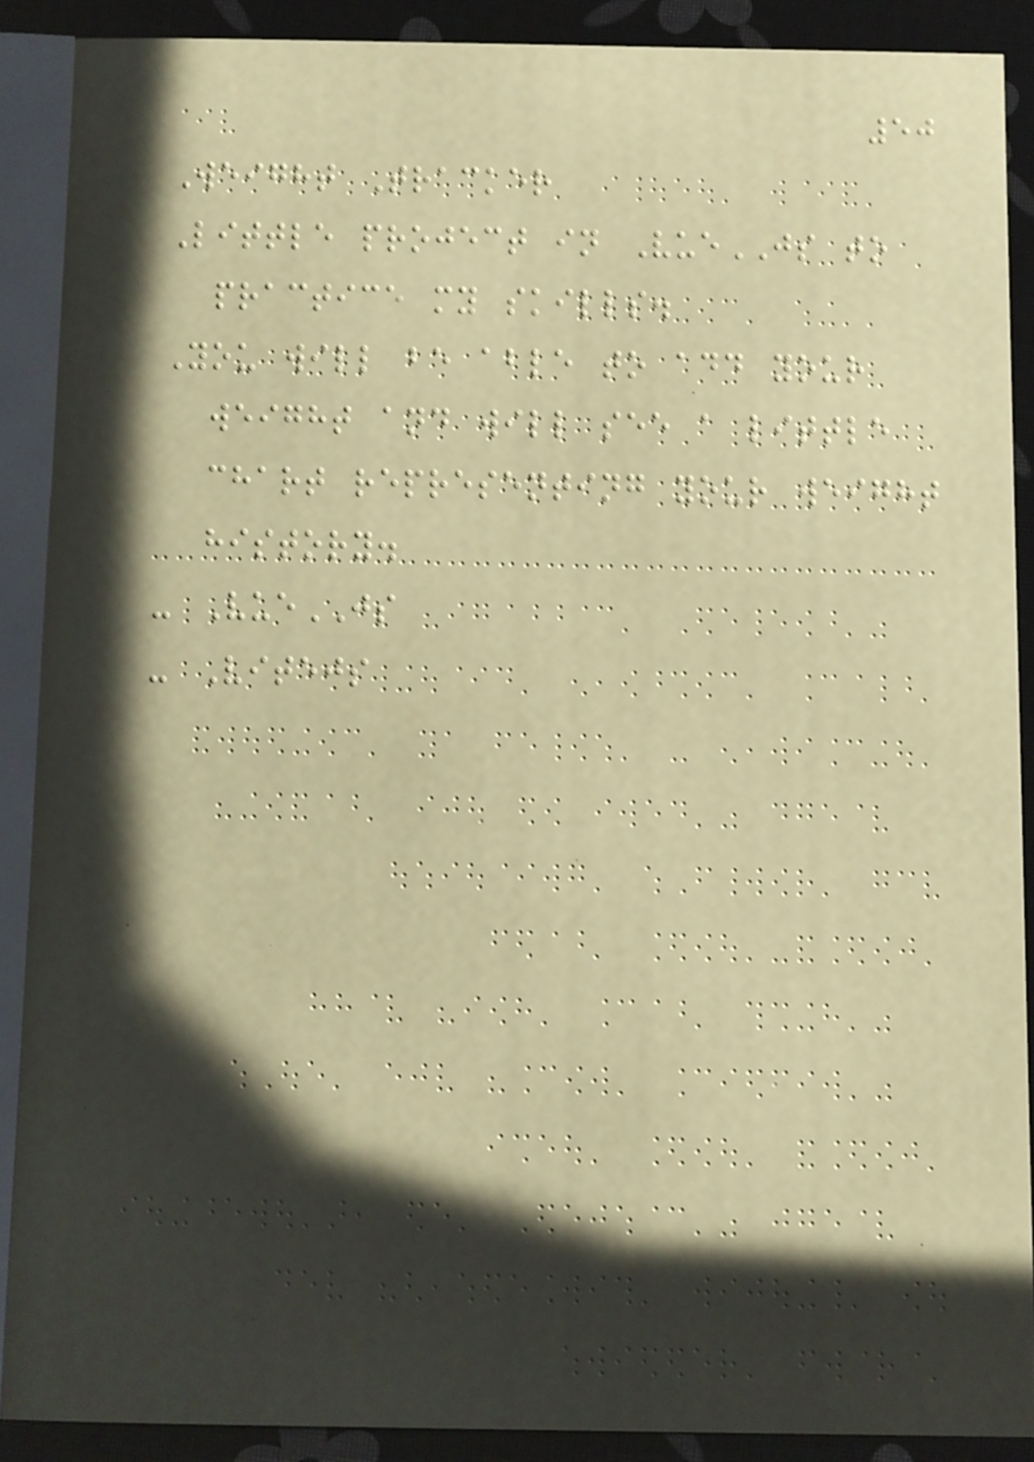50
Weight Tracker
Little project in VueJS to
practice my skills.
You will be able to add your
weight and will see a little
chart representing your weight
history.
- VueJS
- Vitejs
